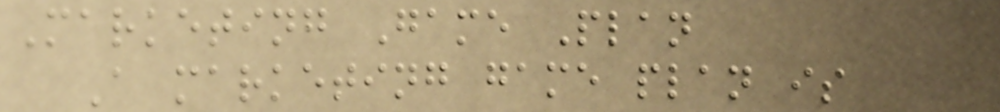Marketing Game Plan
A marketing game plan is
